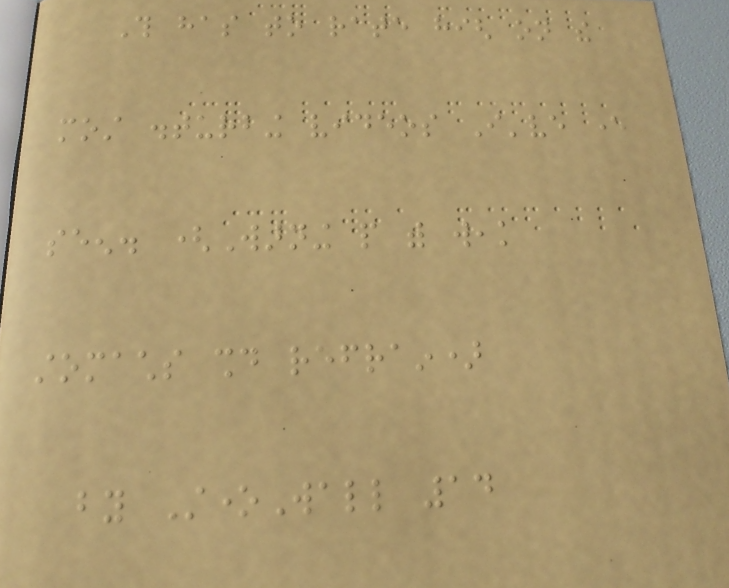This has to rate high on the
most disturbing videos I've ever
seen. (Warning people with weak
stomachs should refrain)
by StoneWall 14
